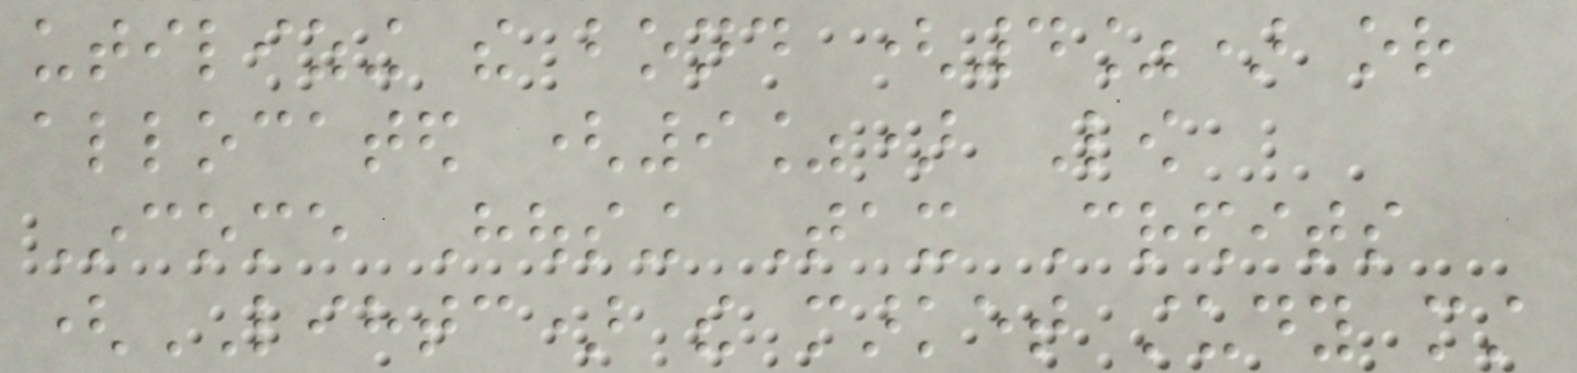utilizing the bond (4%) or
allocated (9%) Low
Income Housing Tax Credits
(LIHTC) the market study must
